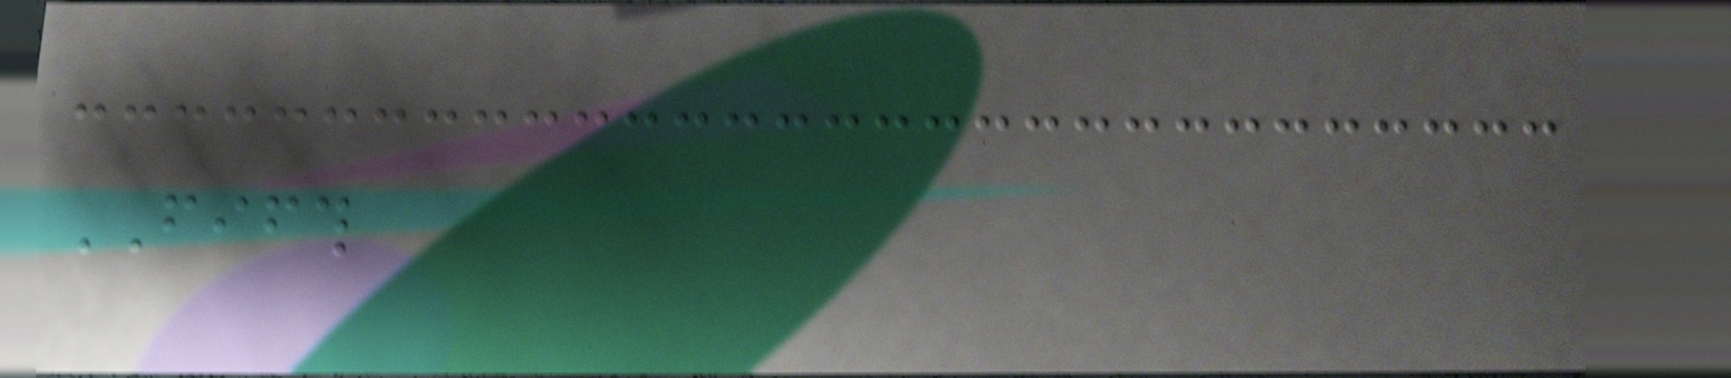FIFTH
